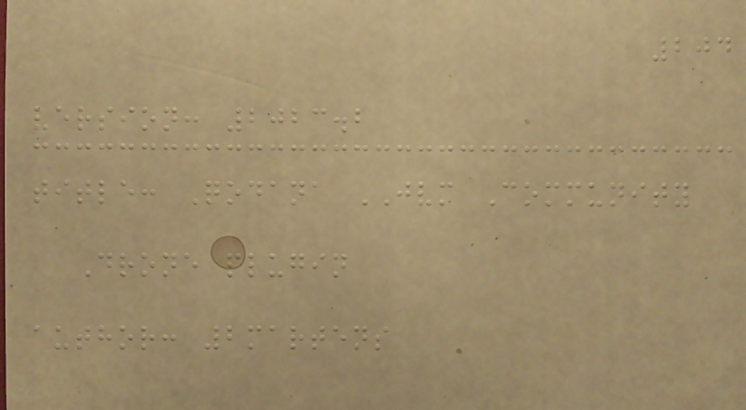204
version: 2023.2
title: Qodana JVM Community
Drone plugin
author: 2martens
